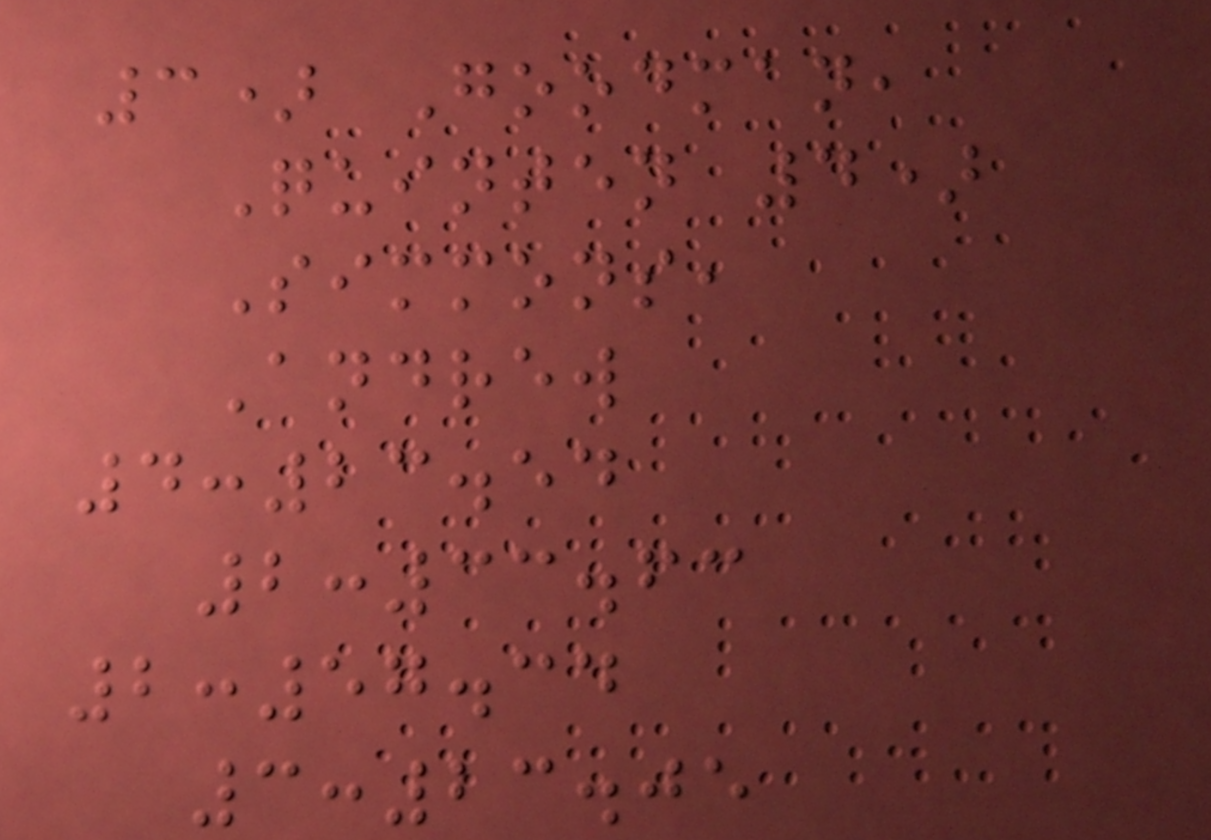3) Goodman,
Quinten 4)
Simmons,
Andrew
4:23.54
2:33.63
2:57.34
3:23.05
